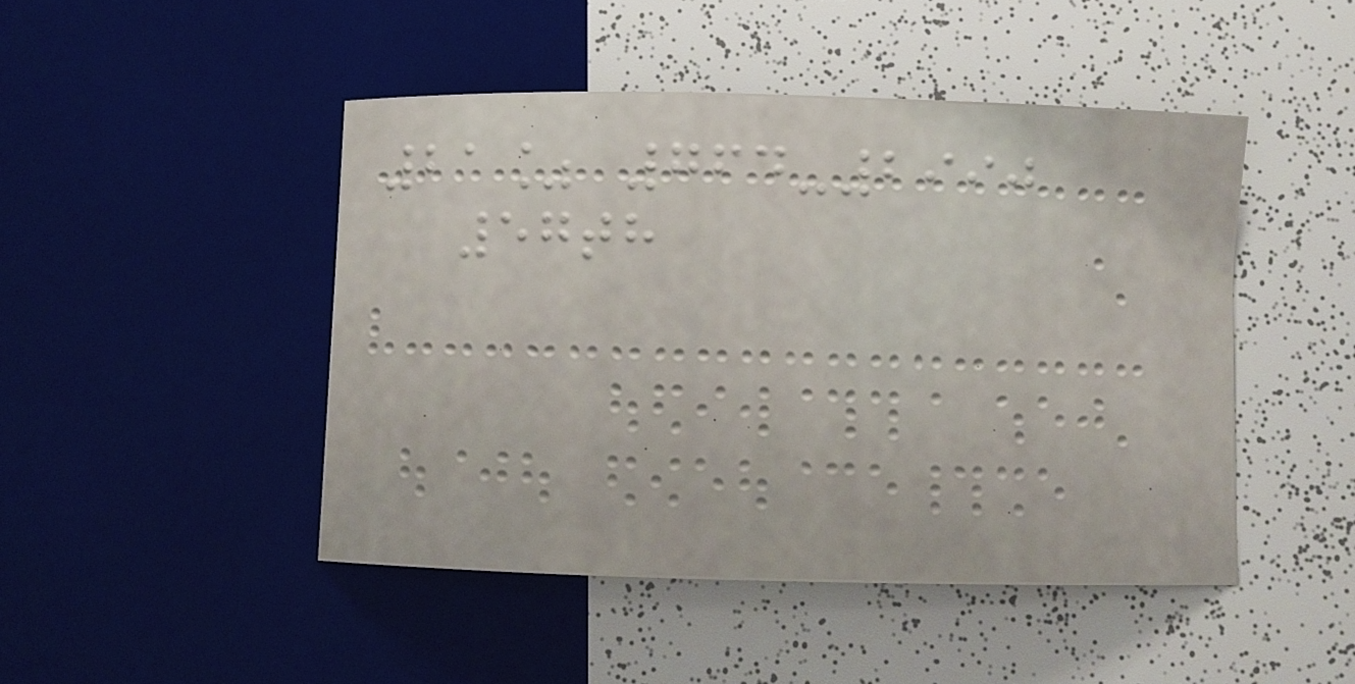21% 764-2990
57th
